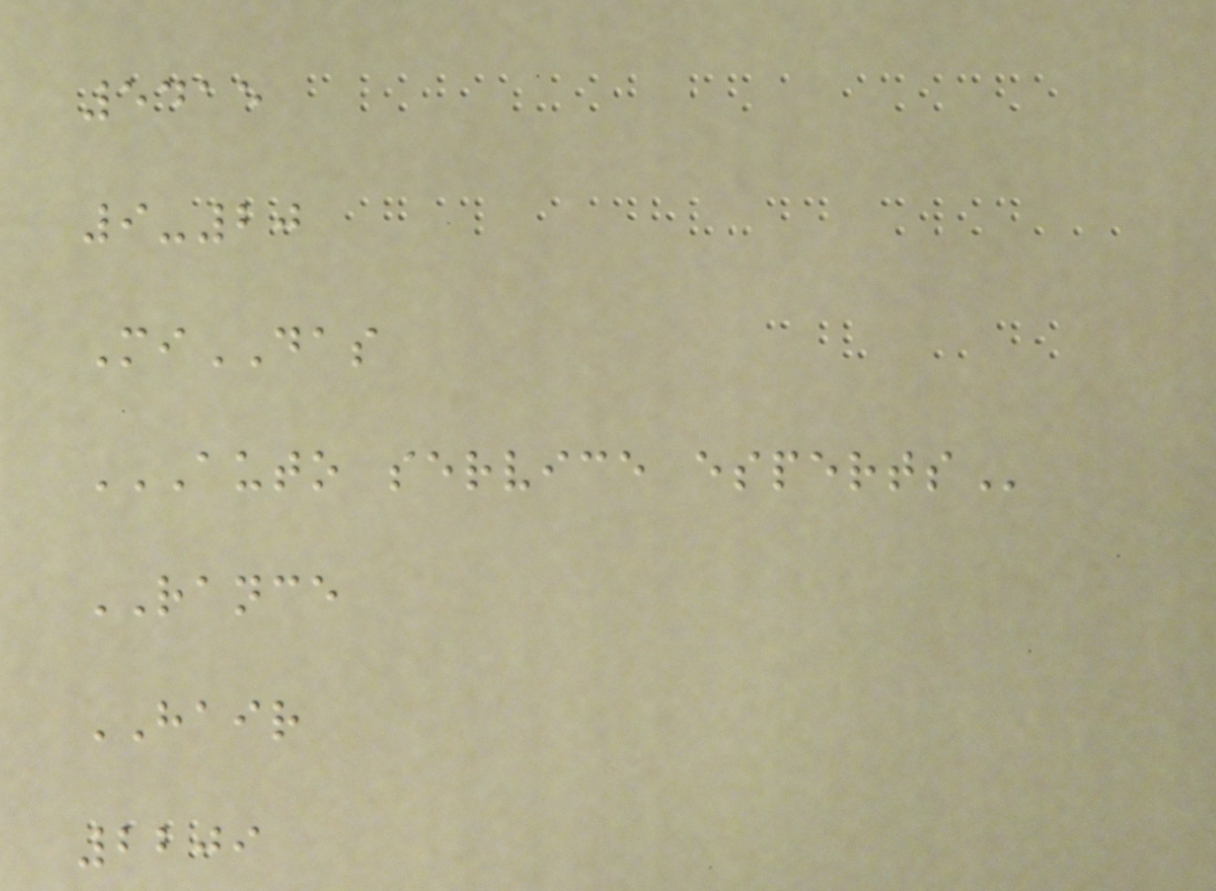5415
9-20
MiDAS
AUTO SERVICE ESPERTS
RANCE
HAIR
2209
